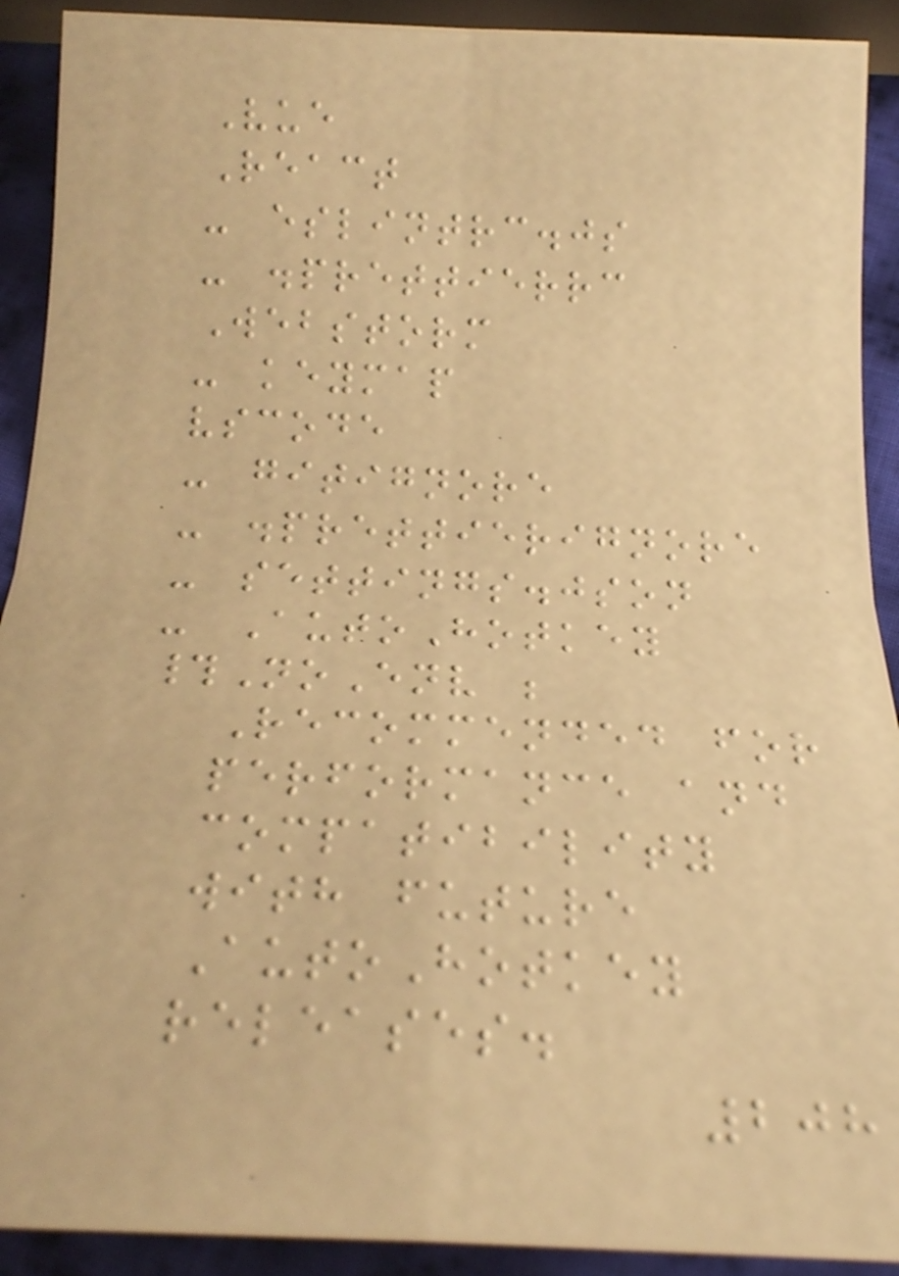Vue
React
- eslintrc.js
- .prettierrc
Webstorm
- keymap
vscode
- gitignore
- .prettierignore
- settings.json
- AutoHotkey
#NoEnv ;
Recommended for
performance and
compatibility
with future
AutoHotkey
releases.
208
